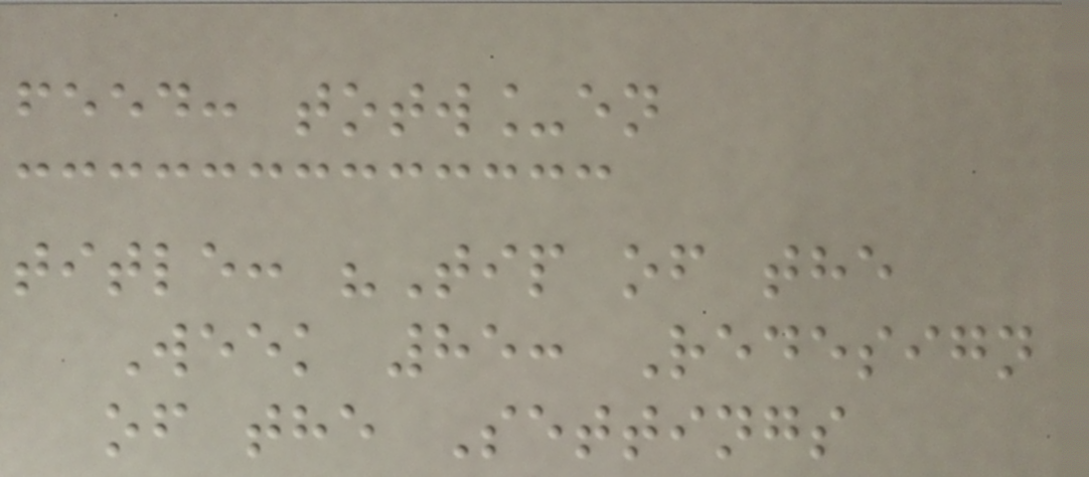feed: totw_en
title: "Tip of the
Week 85: Redesign
of the Settings
